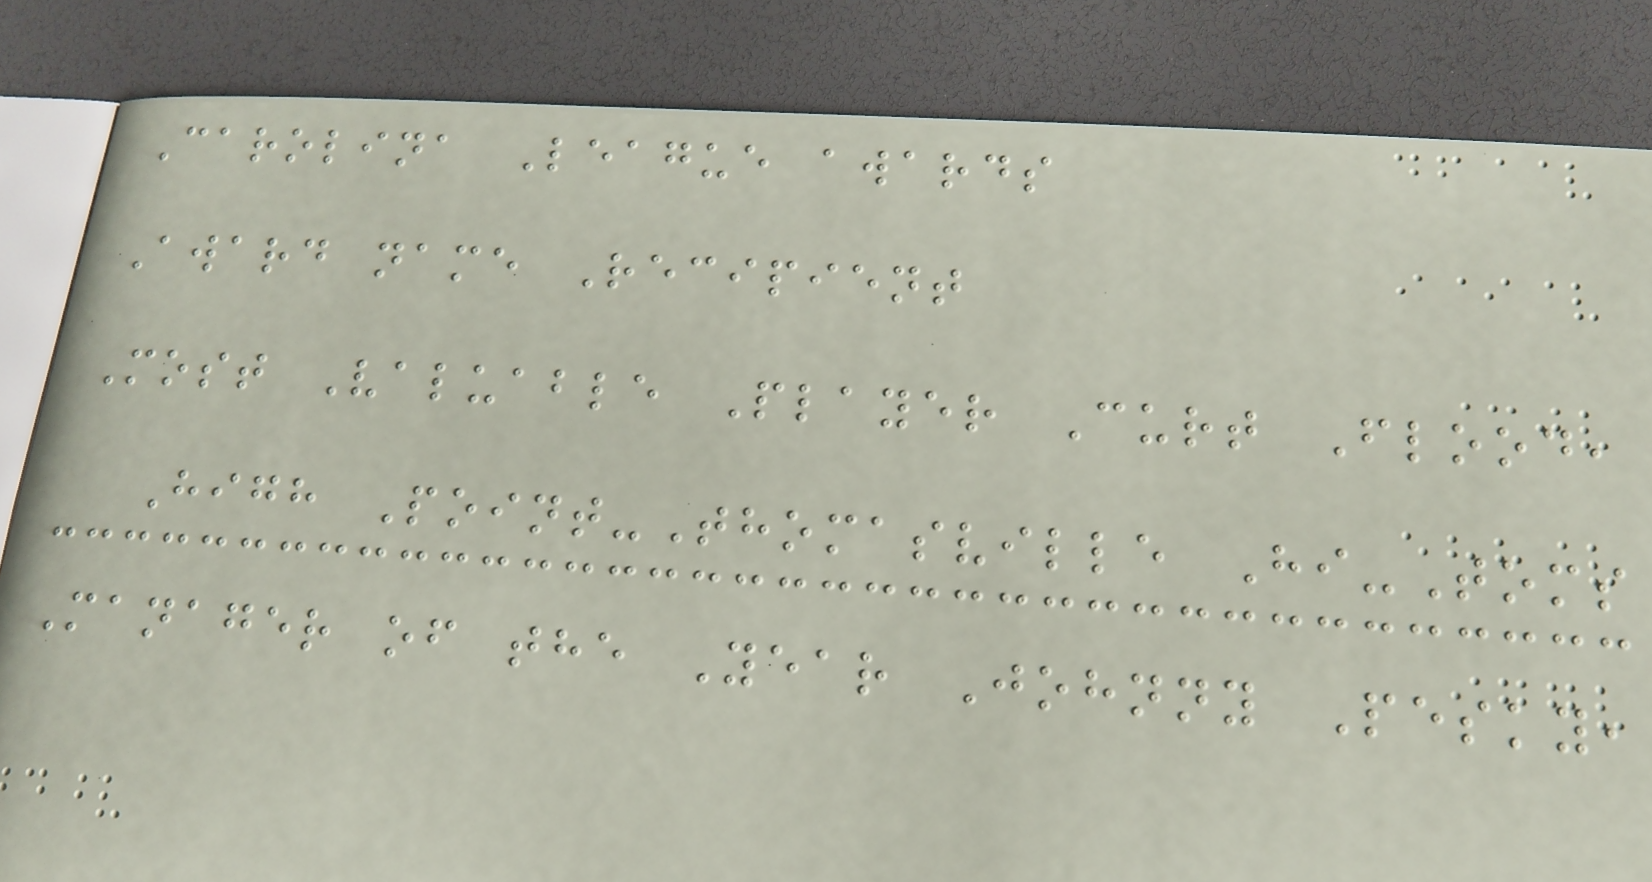Carolina League awards
Award name Recipient
Most Valuable Player Curt Flood,
High Point-Thomasville Hi-Toms
Manager of the Year Johnny Pesky,
